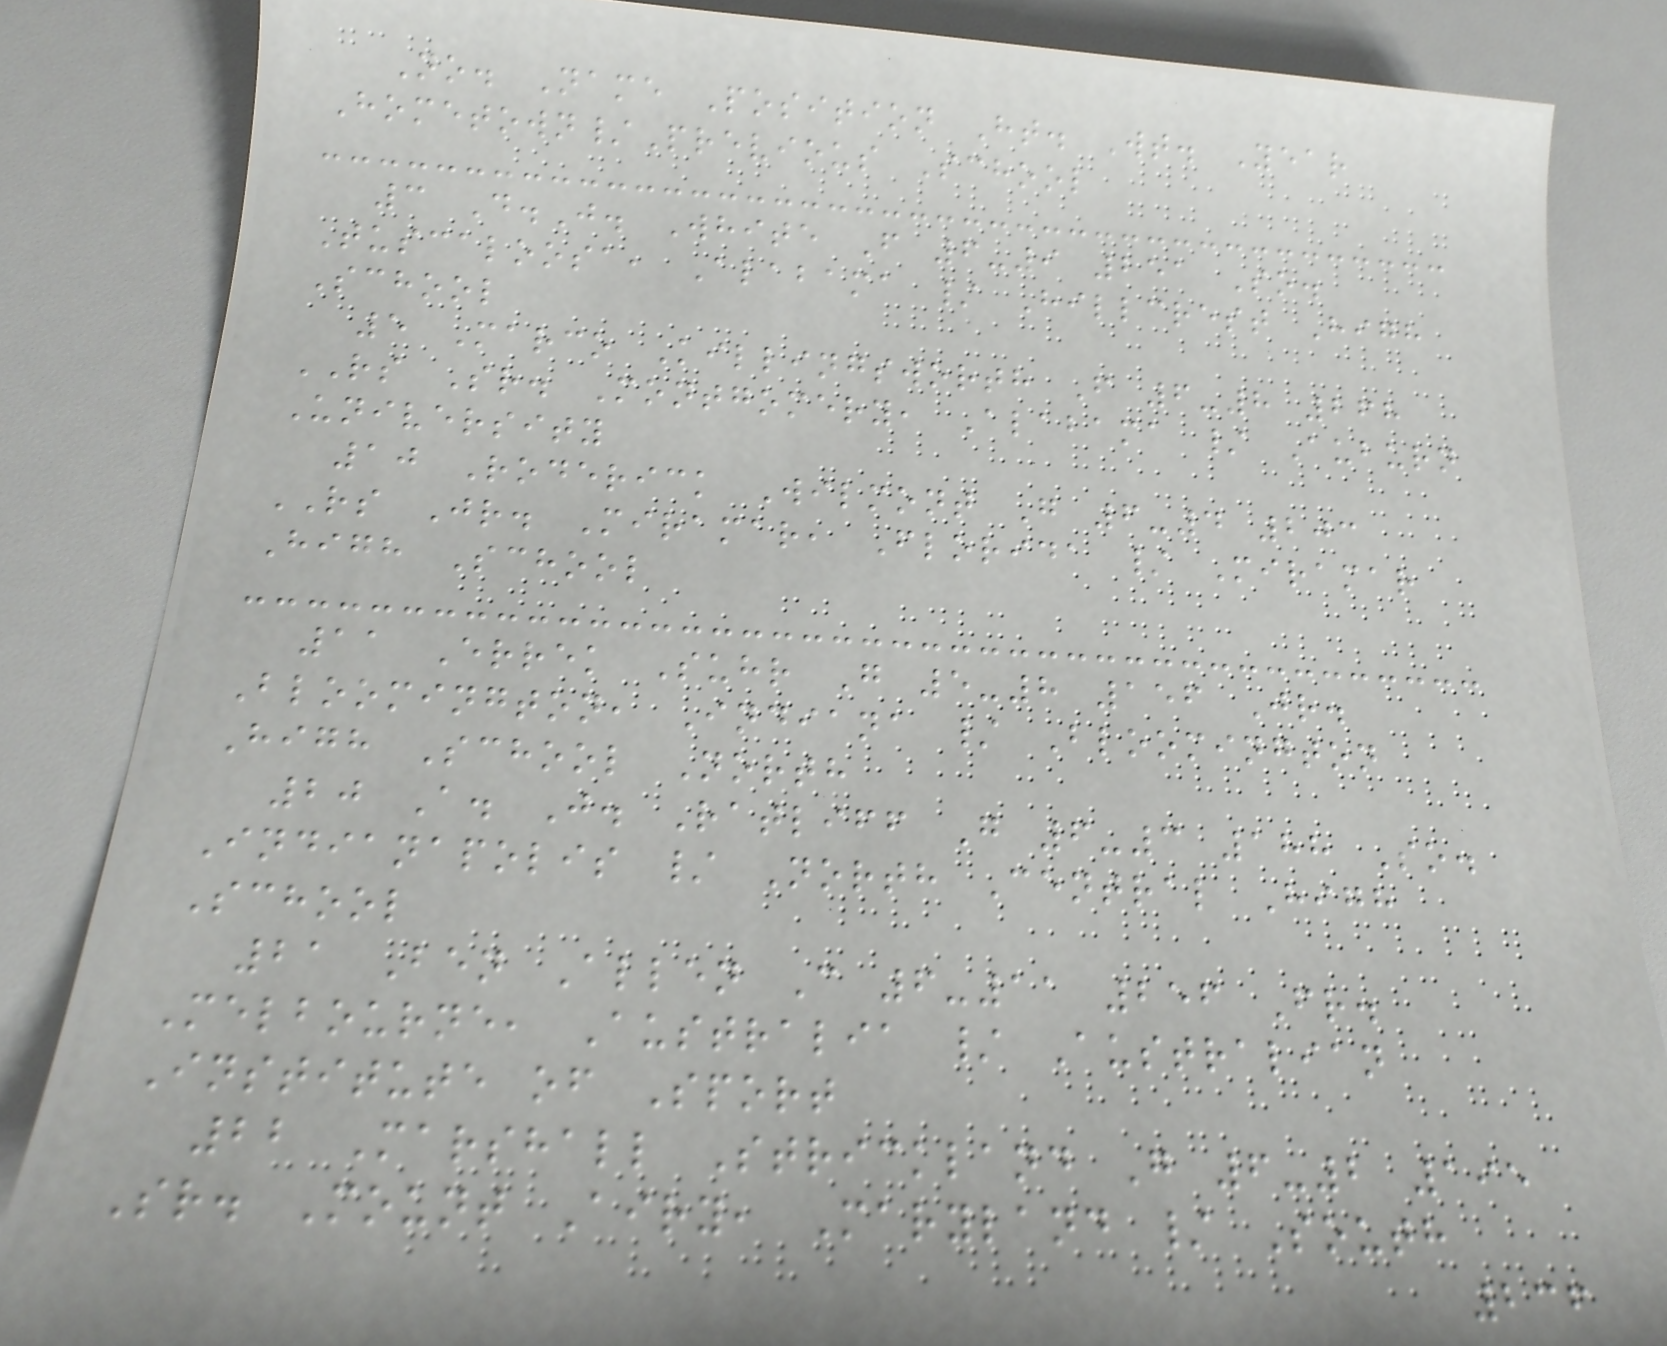No. Name Position Ht. Wt. Year
Hometown/Previous School
3 D.J. White F 6-9 251 So.
Tuscaloosa, Alabama / Hillcrest High
School
5 Marco Killingsworth F 6-8 268
RS Sr. Montgomery, Alabama / Auburn
University
10 Roderick Wilmont G 6-4 203
RS Jr. Miramar, Florida / Miramar
High School
11 Errek Suhr G 5-8 156 Jr.
Bloomington, Indiana / Bloomington
High School North
20 A. J. Ratliff G 6-3 188 So.
Indianapolis / North Central High
School
21 Ben Allen C 6-11 256 Fr.
Melbourne, Australia / Australian
Institute of Sport
22 Marshall Strickland G 6-2 195
Sr. Mount Airy, Maryland / South
236
